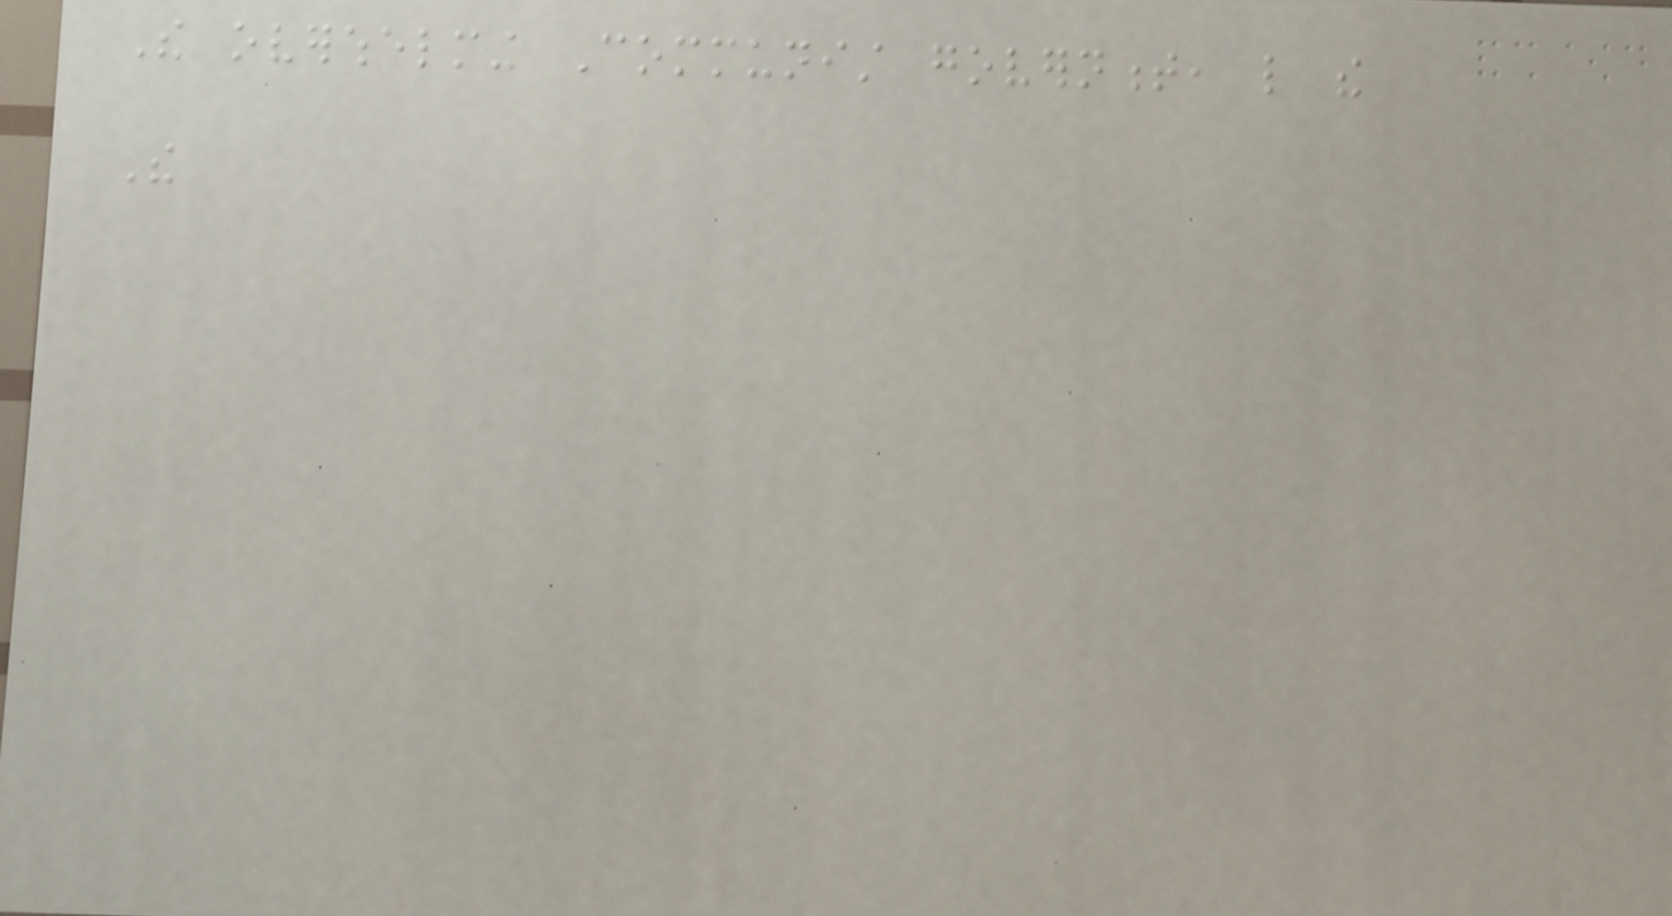The overwhelming Communist government, like the
The
